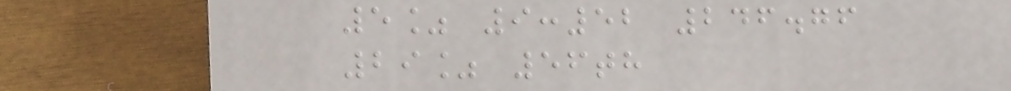5% 9:52 246.76
29% 56th
